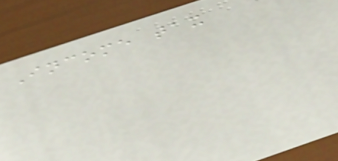Income tax
